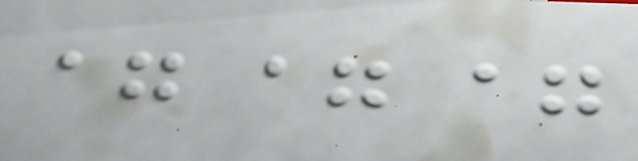===
